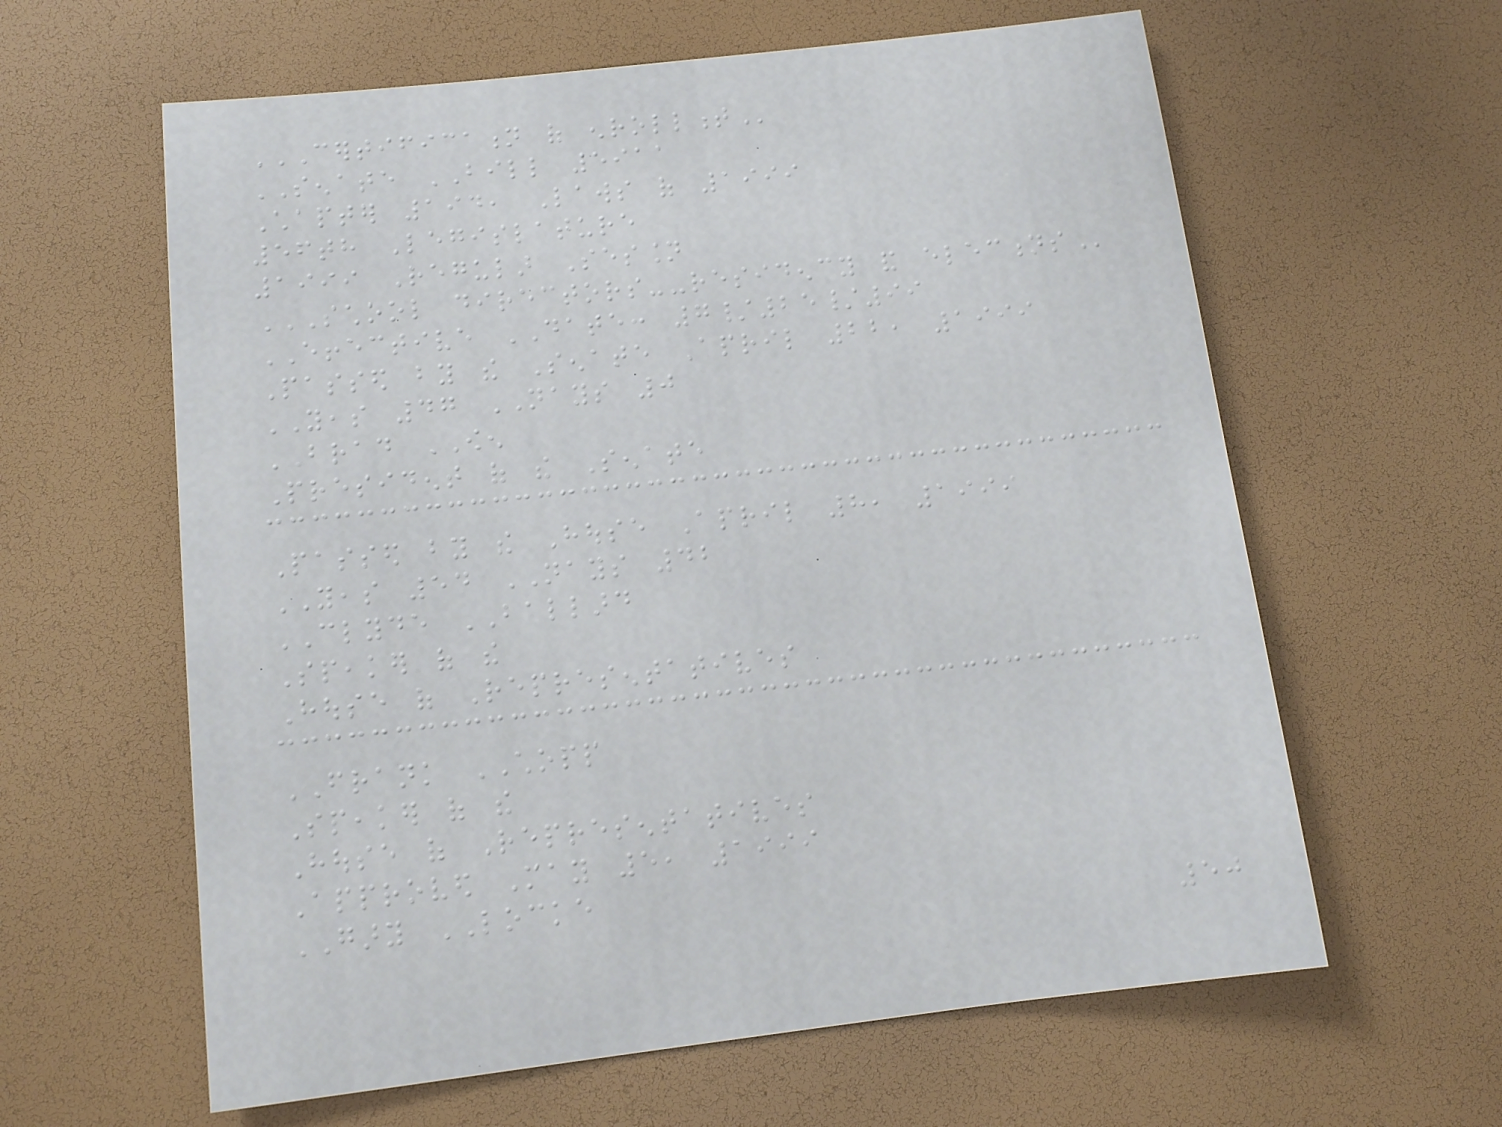CERTIFICATION OF ENROLLMENT
SENATE BILL 5911
Chapter 194, Laws of 1999
56th Legislature
1999 Regular Session
SCHOOL DIRECTORS--RESIDENCY AND ELECTIONS
EFFECTIVE DATE: 7/25/99
Passed by the Senate April 22, 1999
YEAS 47 NAYS 0
BRAD OWEN
President of the Senate
Passed by the House April 8, 1999
YEAS 54 NAYS 42
CLYDE BALLARD
Speaker of the
House of Representatives
FRANK CHOPP
Speaker of the
House of Representatives
Approved May 5, 1999
GARY LOCKE
50
